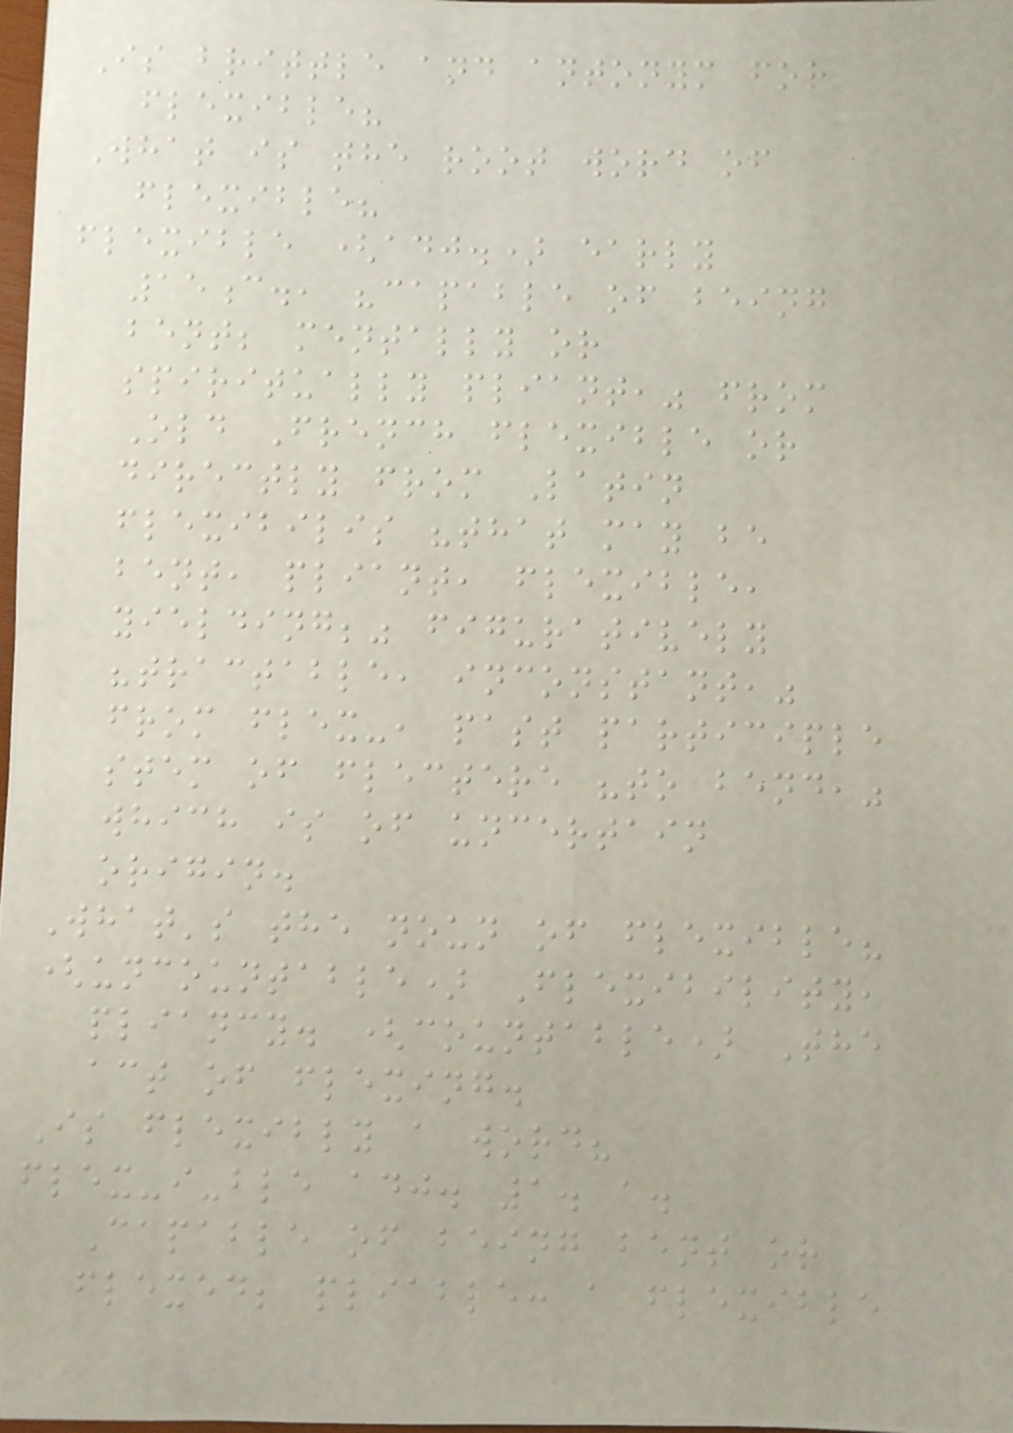Is brittle and antonym for
flexible?
What is the root word of
flexible?
flexible (adj.) early
15c., "capable of being
bent; mentally or
spiritually pliant," from
Old French flexible or
directly from Latin
flexibilis "that may be
bent, pliant, flexible,
yielding;" figuratively
"tractable, inconstant,"
from flex-, past participle
stem of flectere "to bend,"
which is of uncertain
origin.
What's the noun of flexible?
(uncountable) Flexibility,
pliancy. (countable) The
act of flexing.
Is flexibly a word?
flex-i-ble adj. 1. a.
Capable of being bent or
flexed; pliable: a flexible
